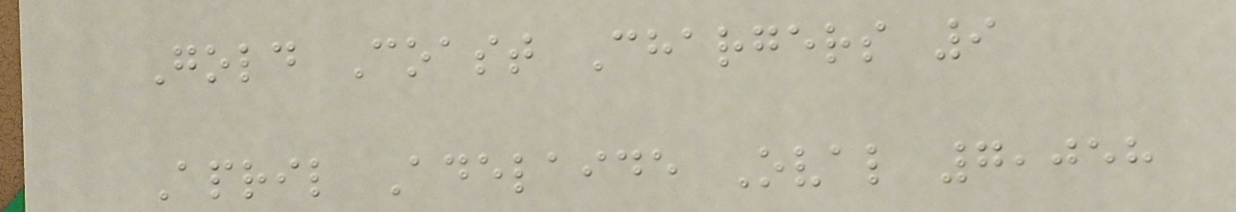Gold Coast Chargers 9
April Adelaide Oval 7,058
